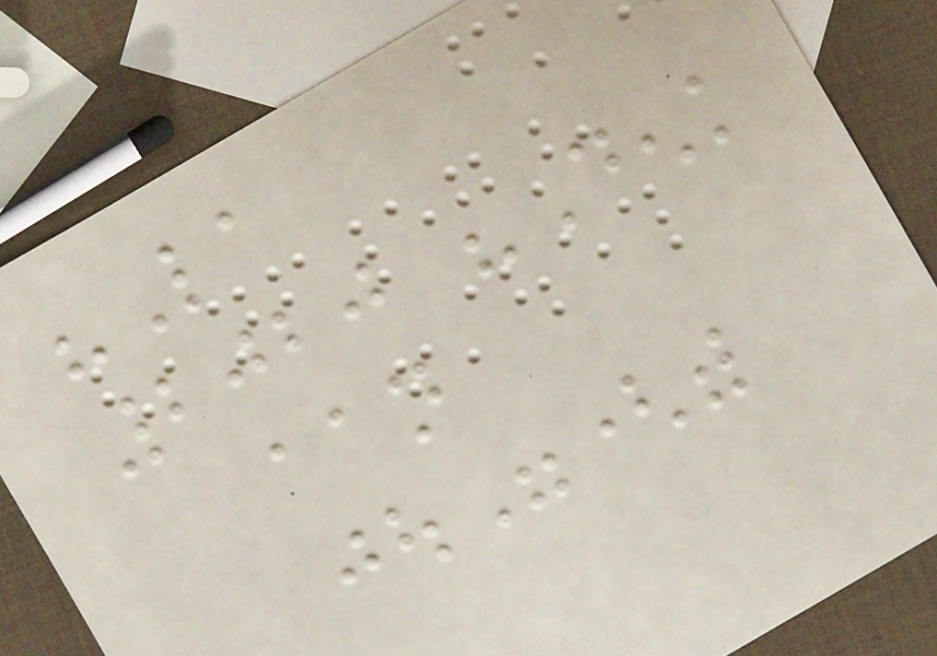"La
2020 "Denk
aan
jou"(with
